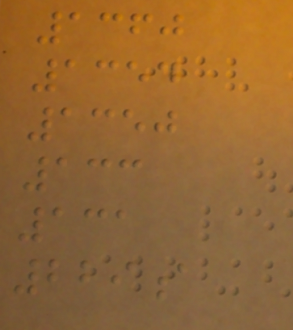1360
1354
1350
133
131
229a
